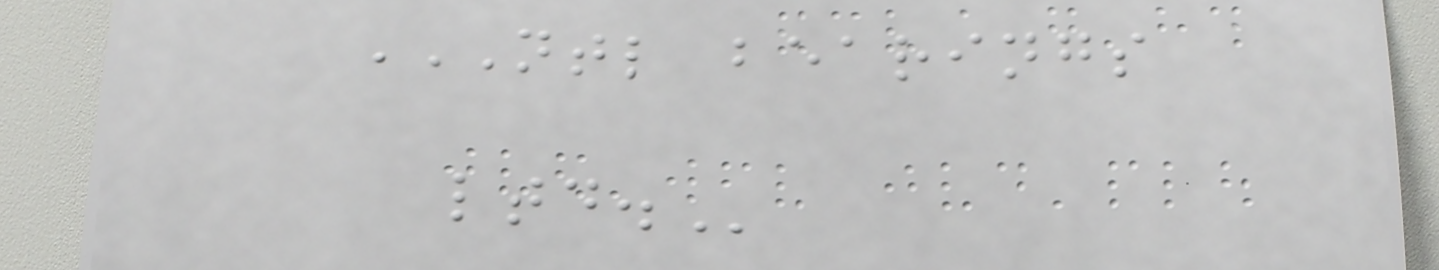NTL BEARINGS
LTD.
